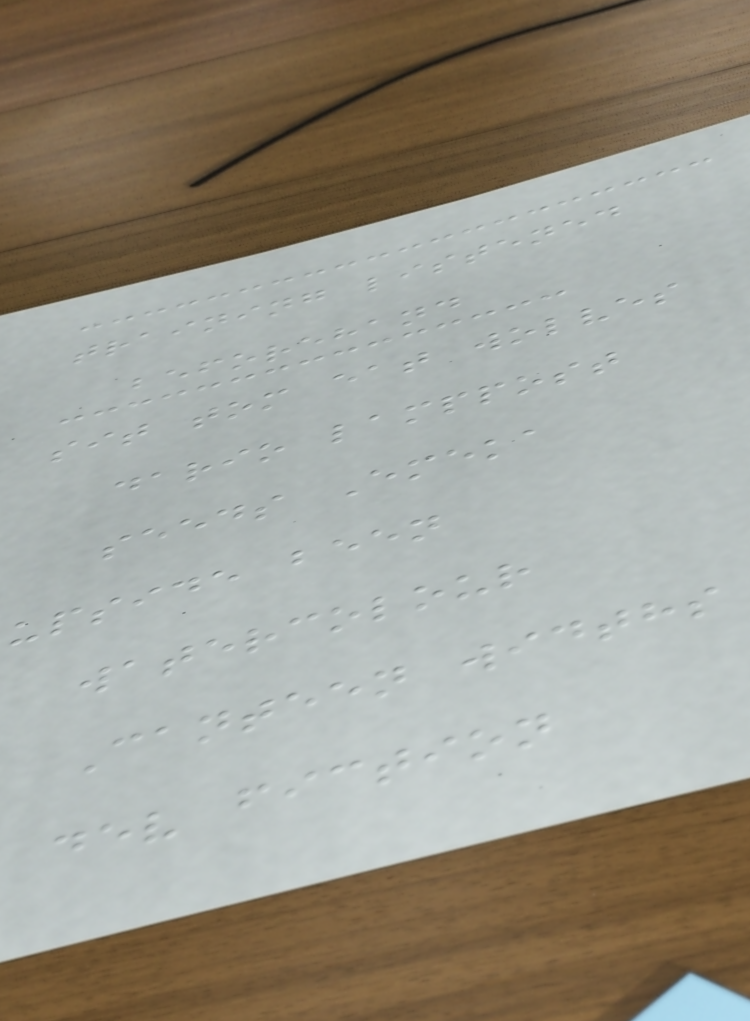training listened
beforehand
sit tom eat wolves
dario lamppost
seeds Emeka
upside been
watercolour
Canteen widths
dev fiction
